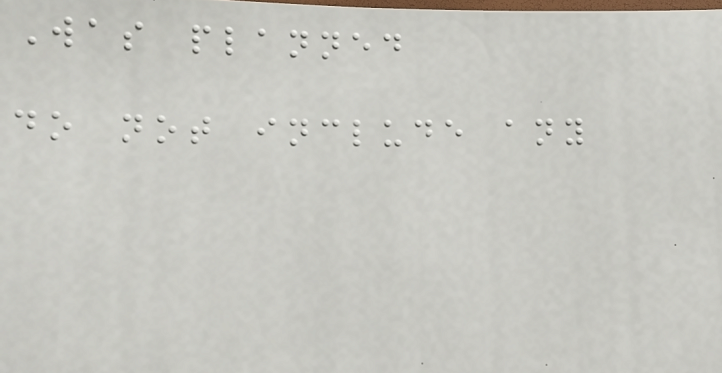Was planned
do not include any
